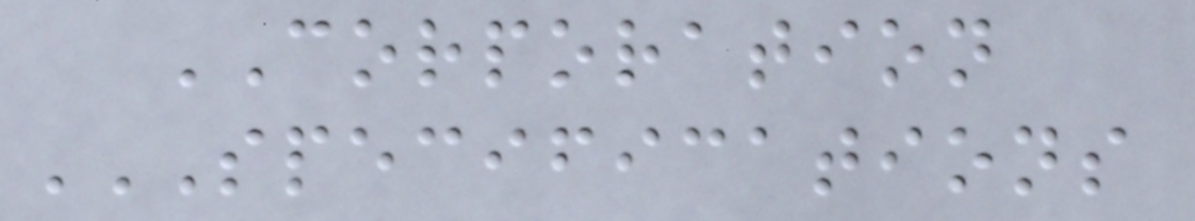CORPORATION
SPECIFICATIONS
